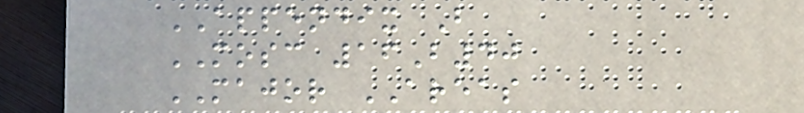APPENDIX B
MOSC 16B40
MAJOR AREAS
